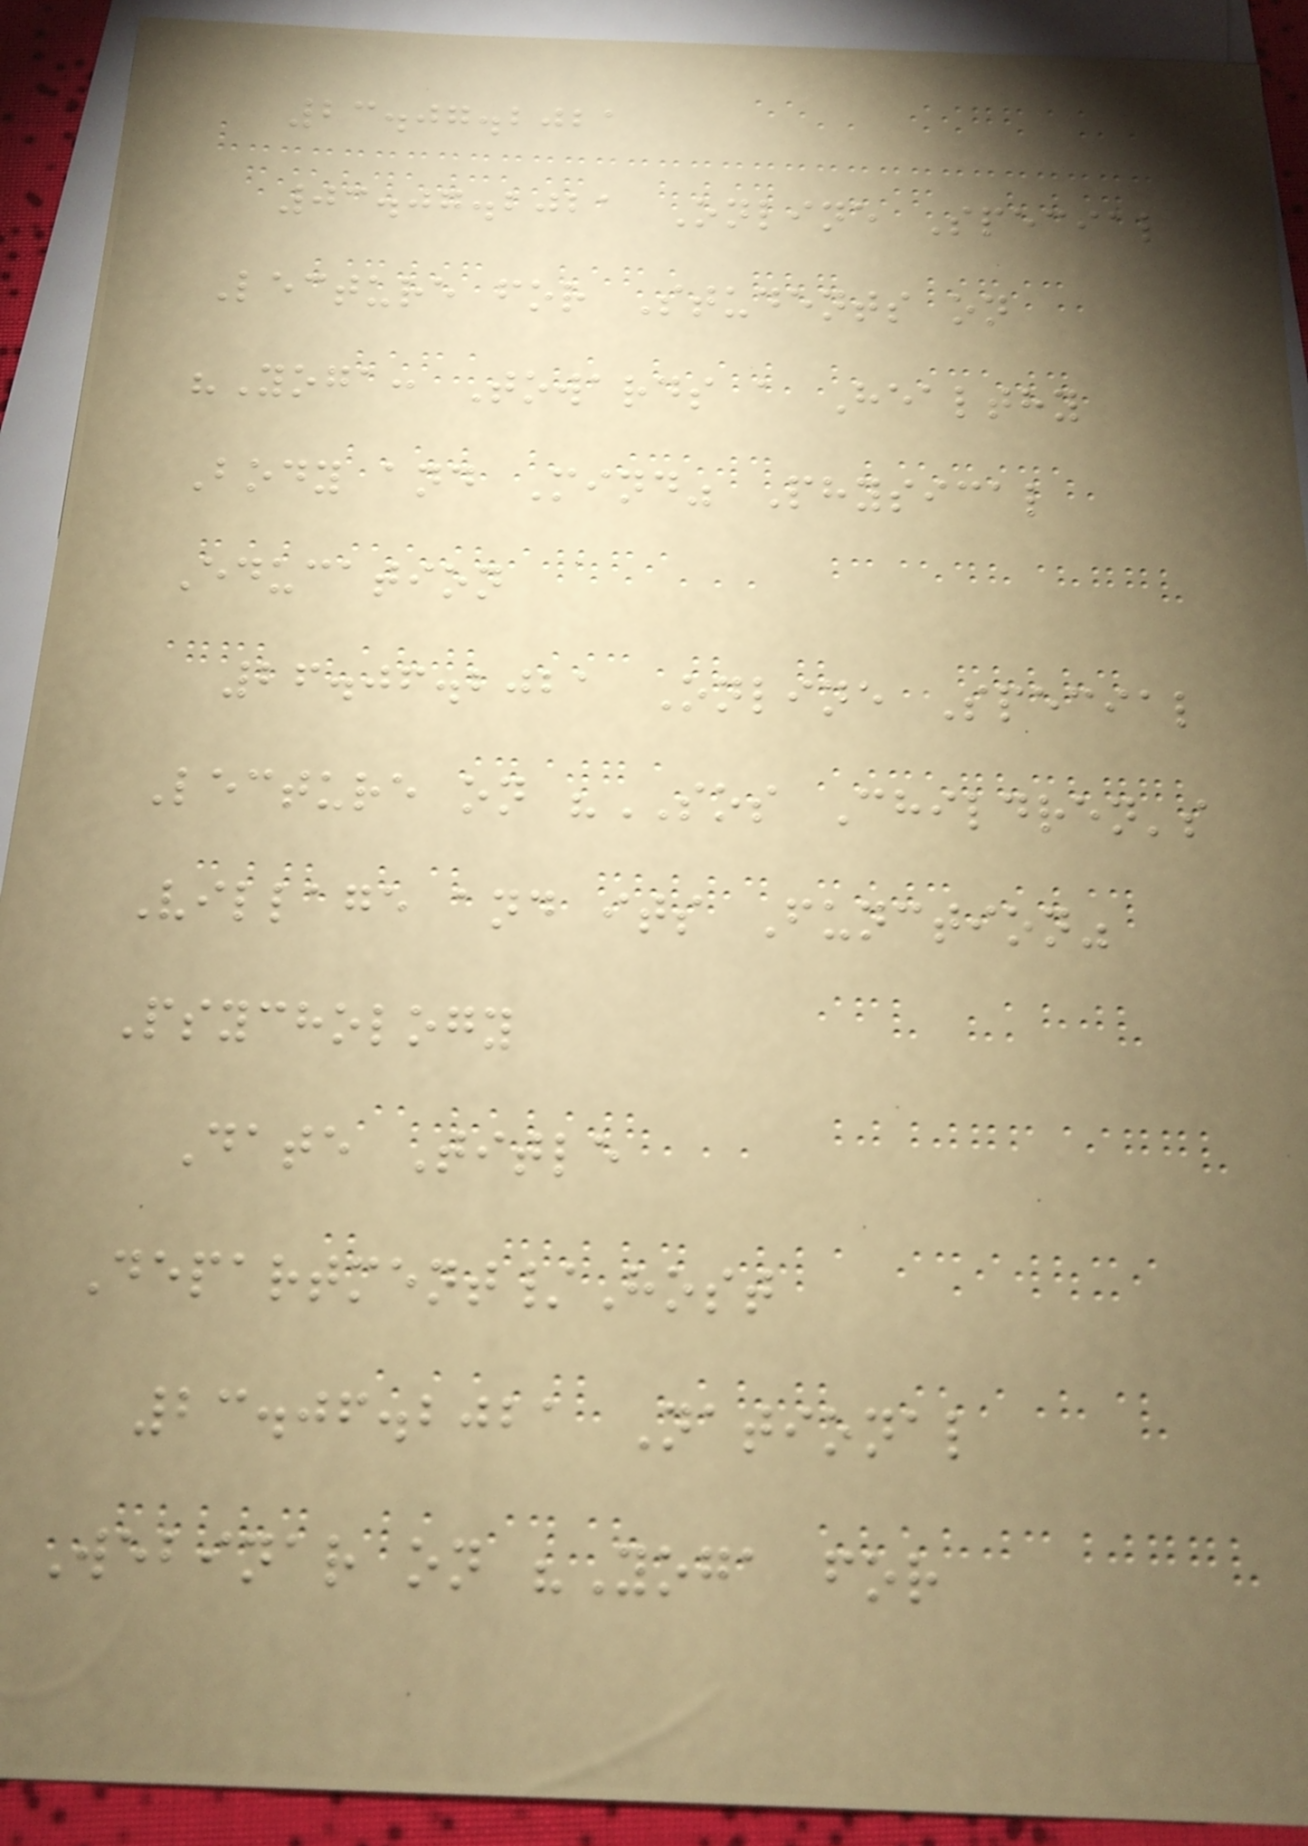23.07.2021
03.07.2021 Online Special
Lecture for Students on
"Yoga: Towards a Healthy
Body and Mind" Physical
Education
26.06.2021 Online Special
Lecture on "SOS Children's
Village and its Function"
Psychology
Date Title
Department/Host
23.06.2021 National
Webinar on "Yoga for
